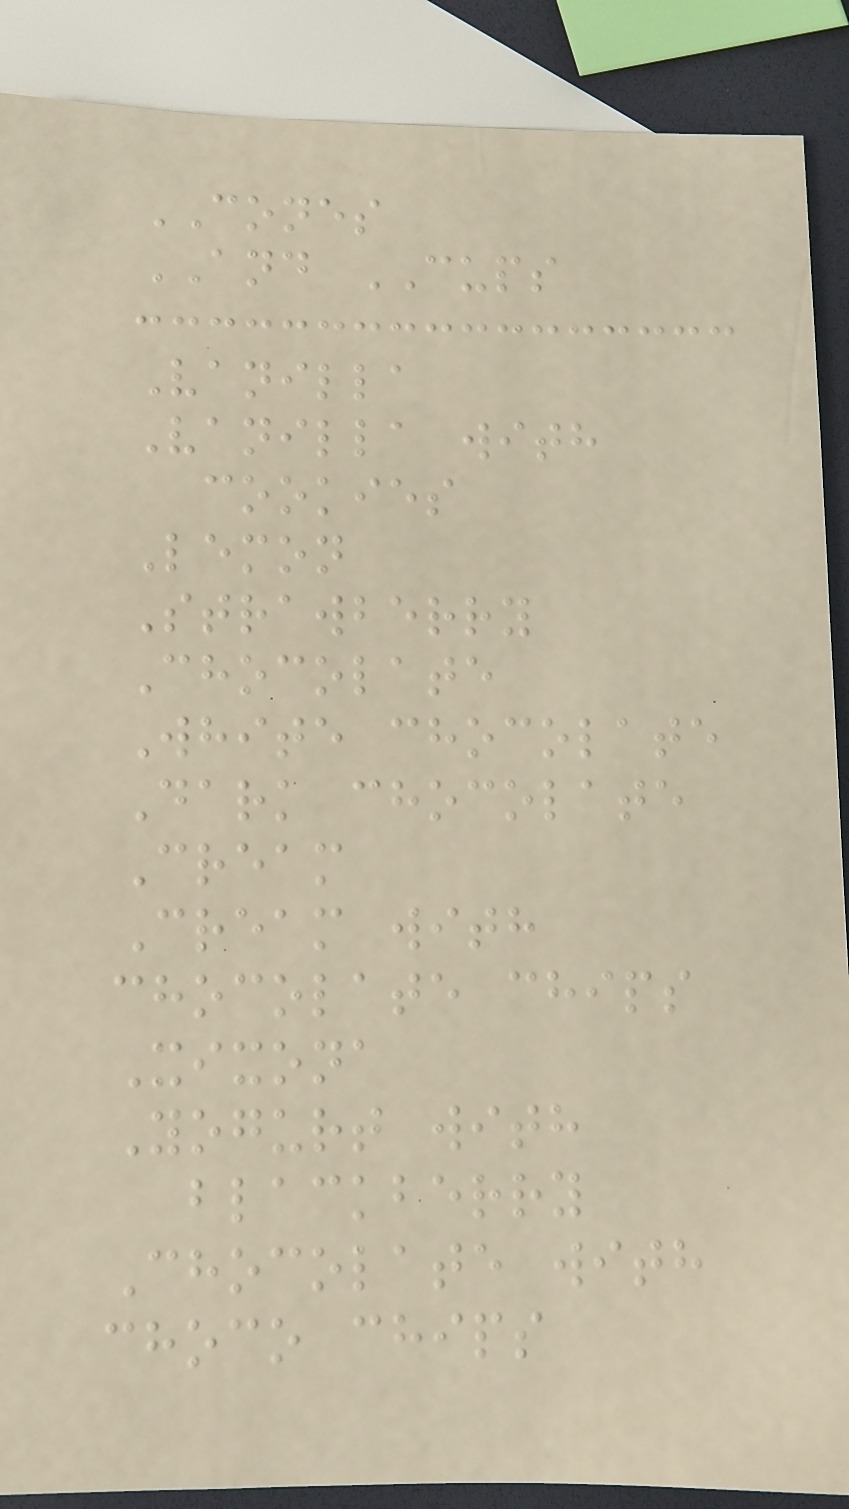CONES
AND CUPS
Vanilla
Vanilla with
cookies
Lemon
Strawberry
Chocolate
White chocolate
Dark chocolate
Cream
Cream with
chocolate chips
Xixona
Yogurt with
blackberry
Chocolate with
choco chips
